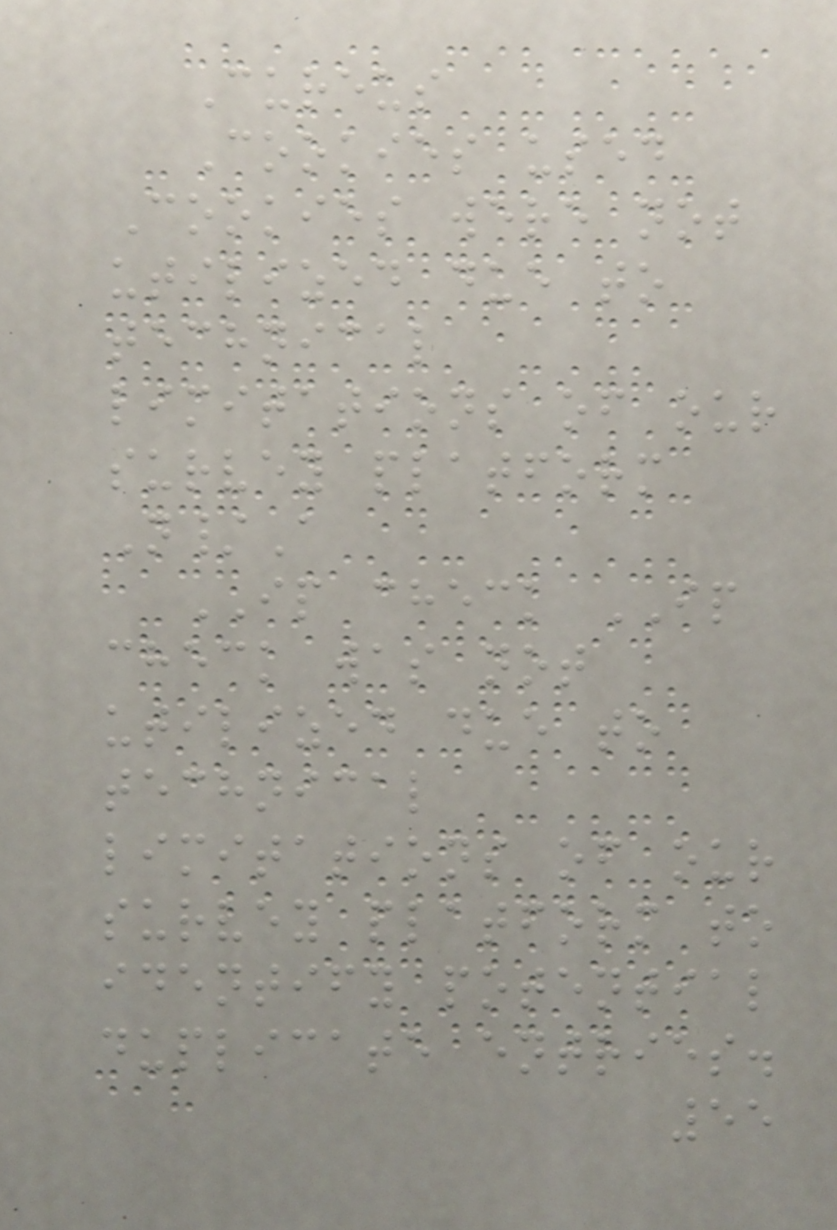Cureus
Cookies used
Cookies were not
utilized due to
technical
limitations of our
survey platform
N/A
IP check IP
check was not
utilized due to
technical
limitations of our
survey platform to
identify potential
duplicate entries.
55
